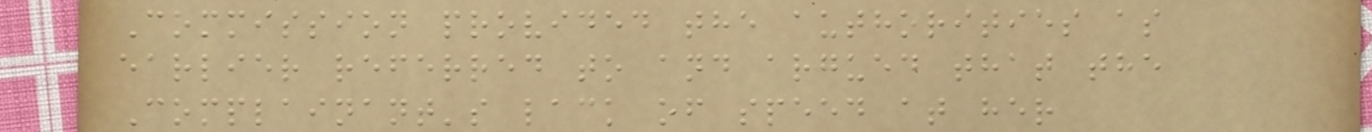Commission provided the authorities as
earlier referred to and argued that the
Complainant's lack of speed at her
